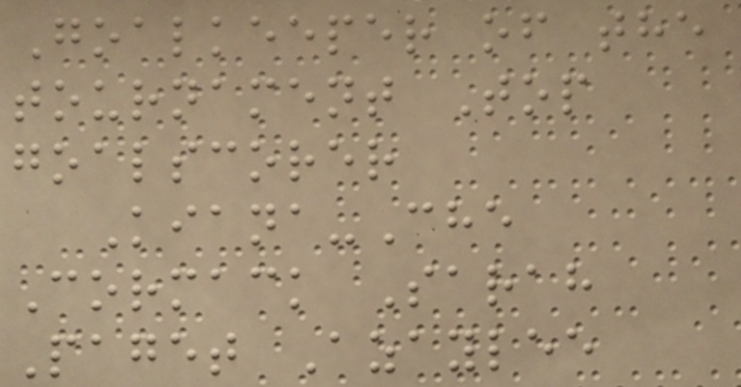Goalkeeper of the
tournament Top
goalscorer
Kiana-Che
Cormack Sarah
Paget Azaylee
